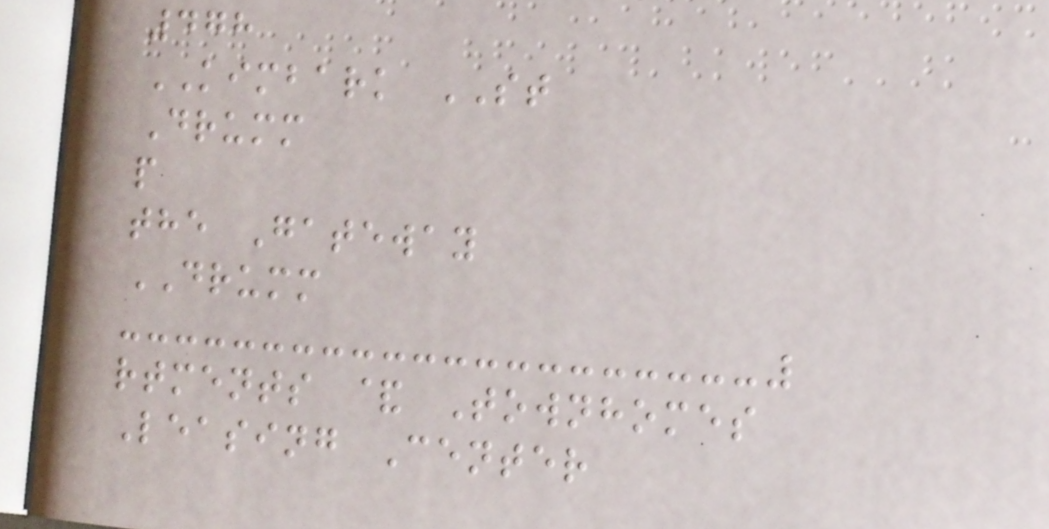478
KIMBARK ST
Drumm
p
the Gateway
DRUMM
rtments & Townhomes
Leasing Center
